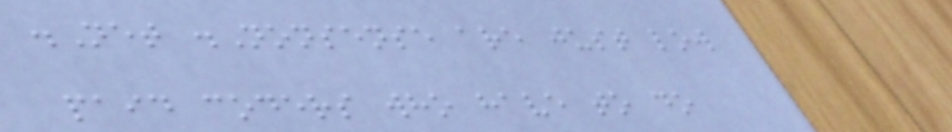.Net .Nonsense are just low
paid coders who have to do
